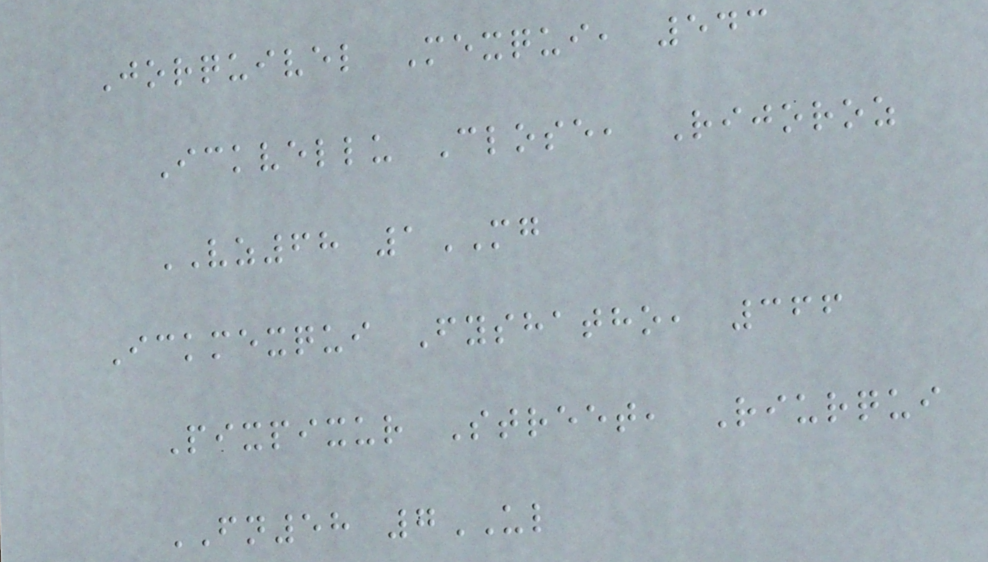Jorquivel Mexqui, 543
Ickvellu Close, Rijoroz
VZ68 1MG
Ickmexqui Fyshatho, 366
Pixpixur Street, Riurqui
FN58 7UL
